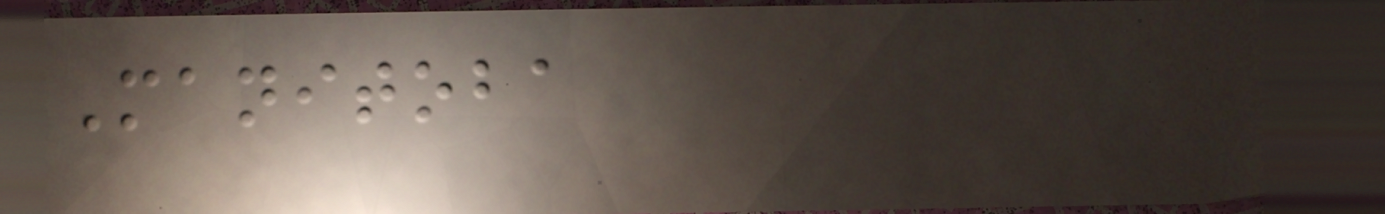Manitoba
